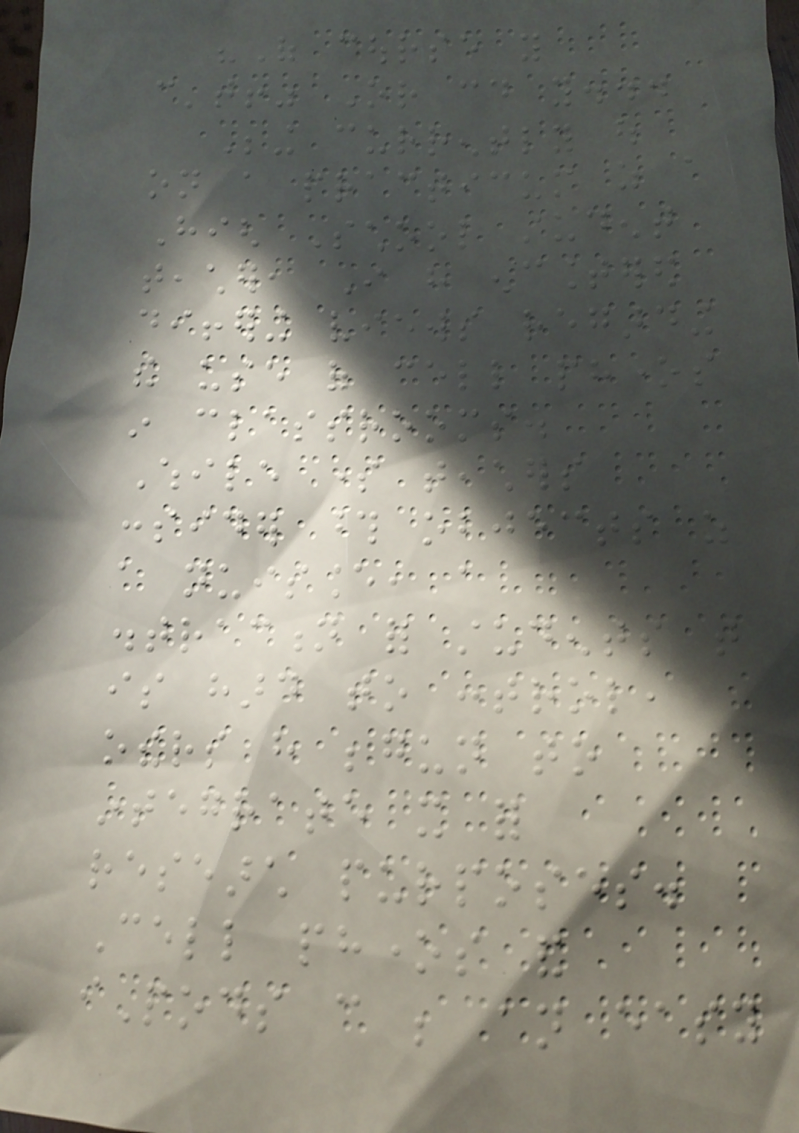"Of course you
can't!" Or could you...
Being currently out
on a practicum as a
High School student
teacher, I have encountered
differing views regarding
the use of cell phones
in classrooms.
While some teachers
consider those objects as
a nuisance, a
distraction for students that
is hard to control,
others have begun to
integrate it for
research purposes.
Cell phones and
iPods can be an easy
